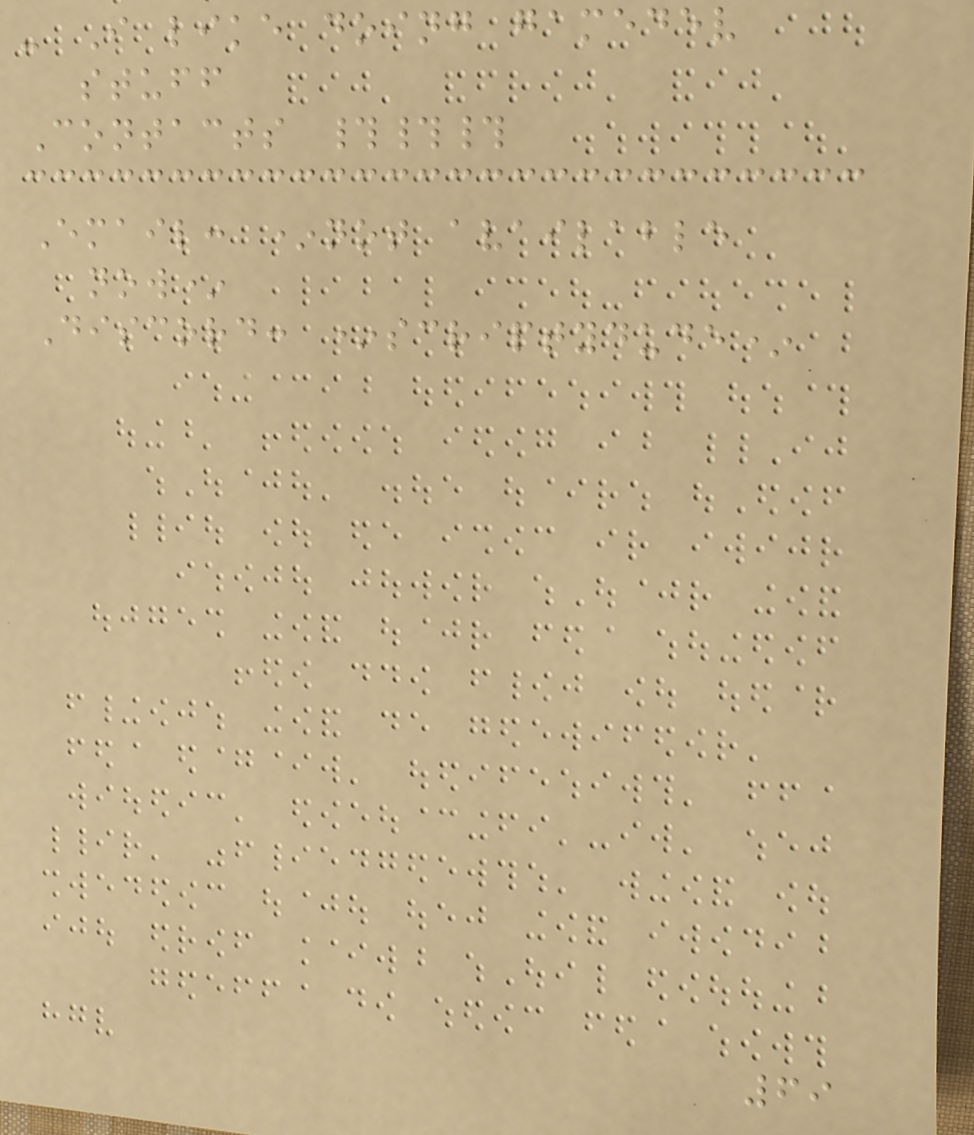- I like doing gamedev
stuff
Contacts ###
Email: *not available
now*
Discord: *scriptydude*
69
